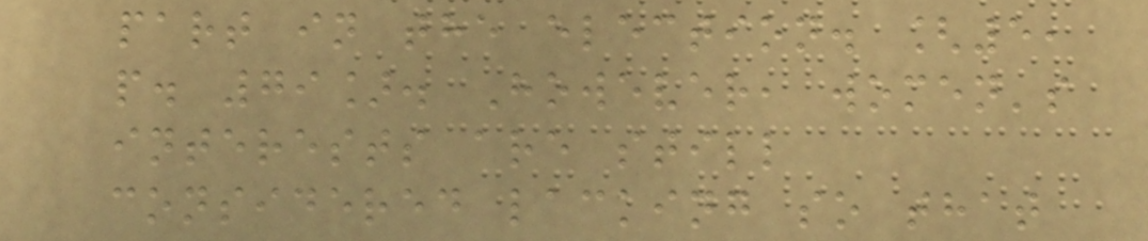part in the election. [5,
p. 79]. However, women's
interests are still
considered lacking so that
